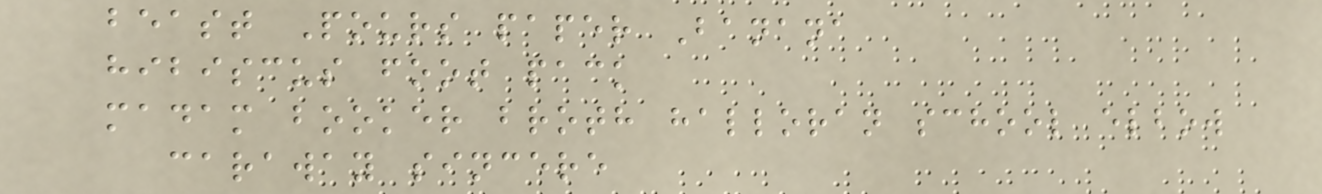beast Pours paper Banana
hibiscus foot pack
madam booker broth halloran school elbow
caraway sincere
